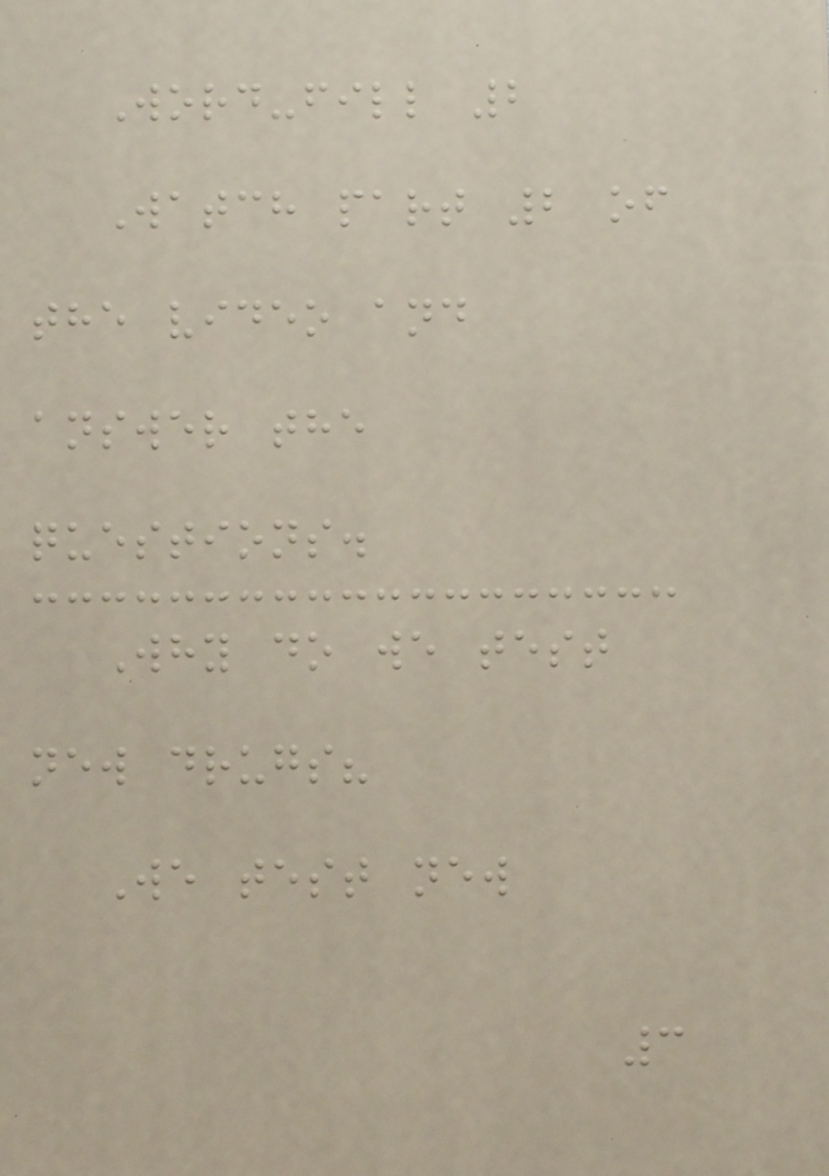Word-fill 2
Watch part 2 of
the video and
answer the
questions.
Why do we test
new drugs?
We test new
3
